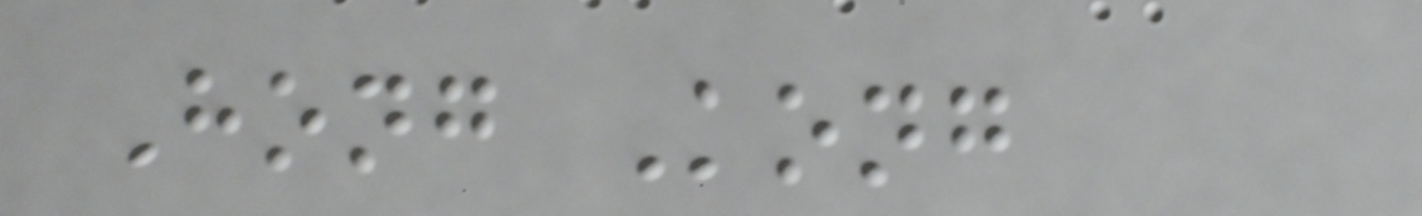Hong Kong
